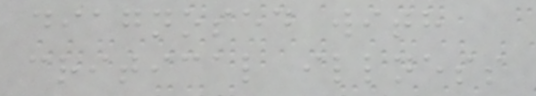diagnosed with
critical illness
